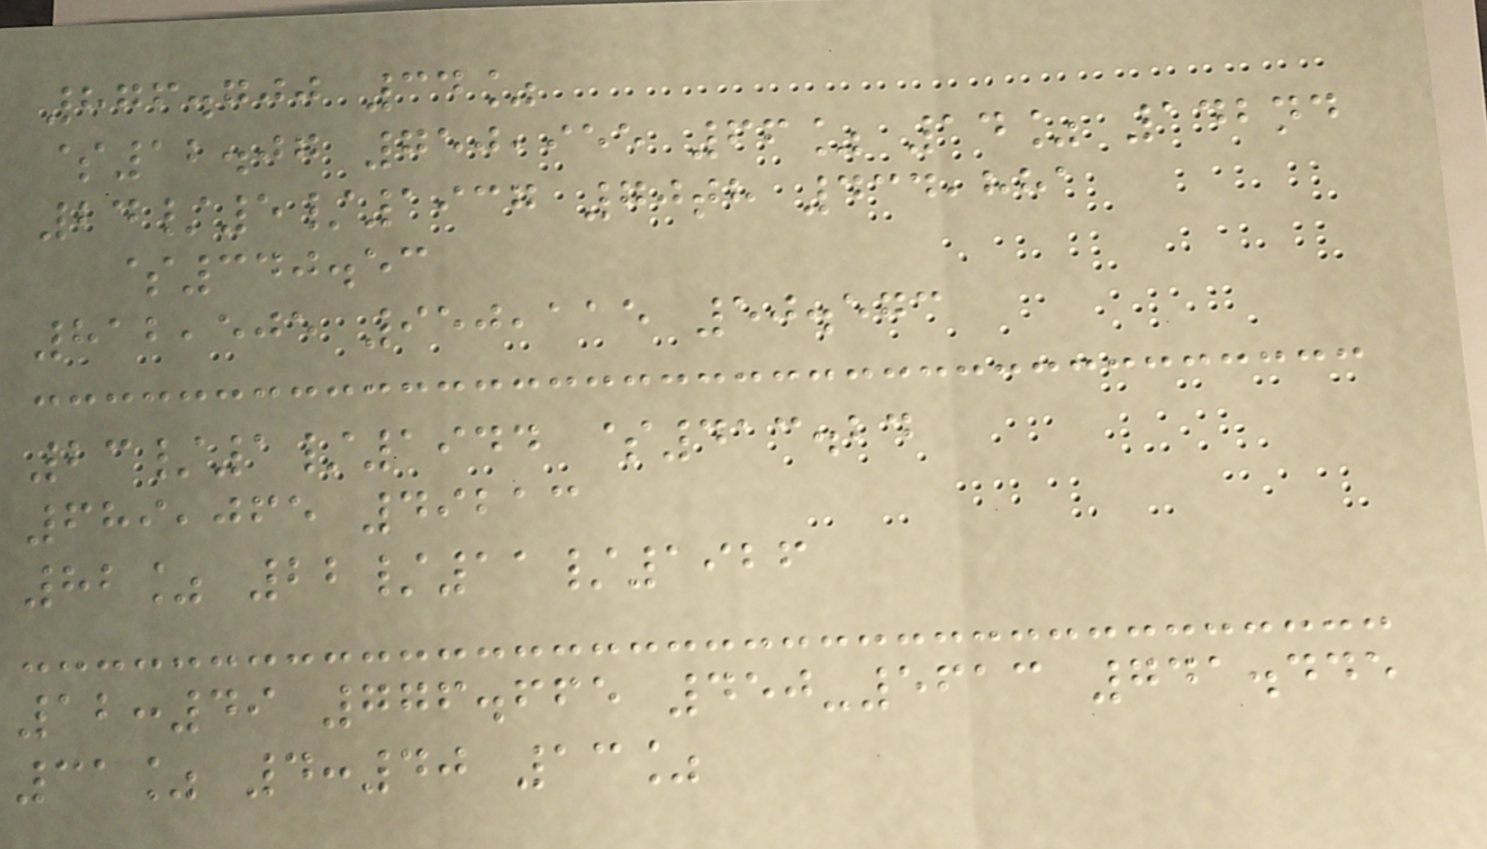876.700 34%
$12.07 750,955 66% 14% 142nd
24/5/1937 70th 434,881
$340.53
812,505 950,115 50.573
23/1/1944 $413.24
689,065 49213
82% 22/11/1926
12:49 776.665 450-5613 741.445
31% 4:40 13%
